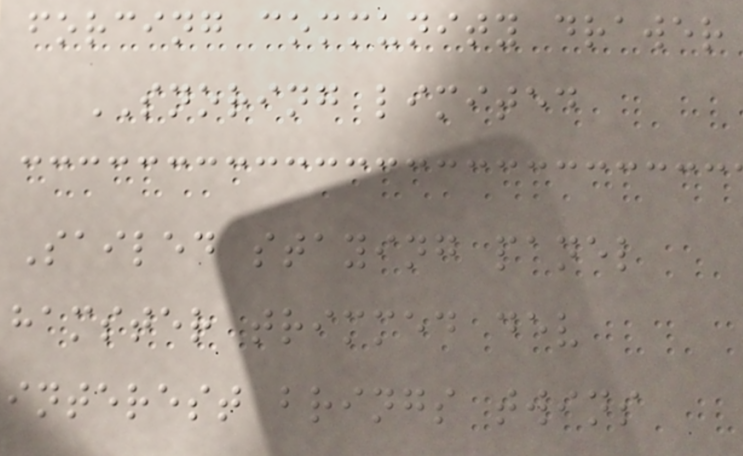forcing community drawer
SNORING limited
Sailed staying panel
hamster trimmed dev
interest brings twins
